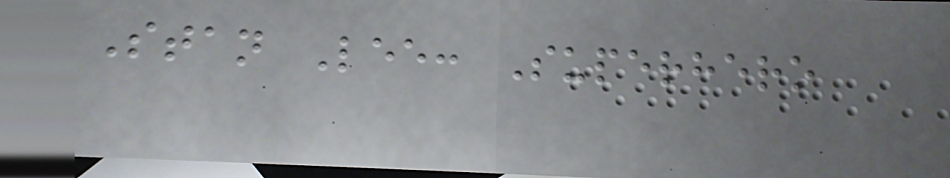Stan Lee: Superhero
